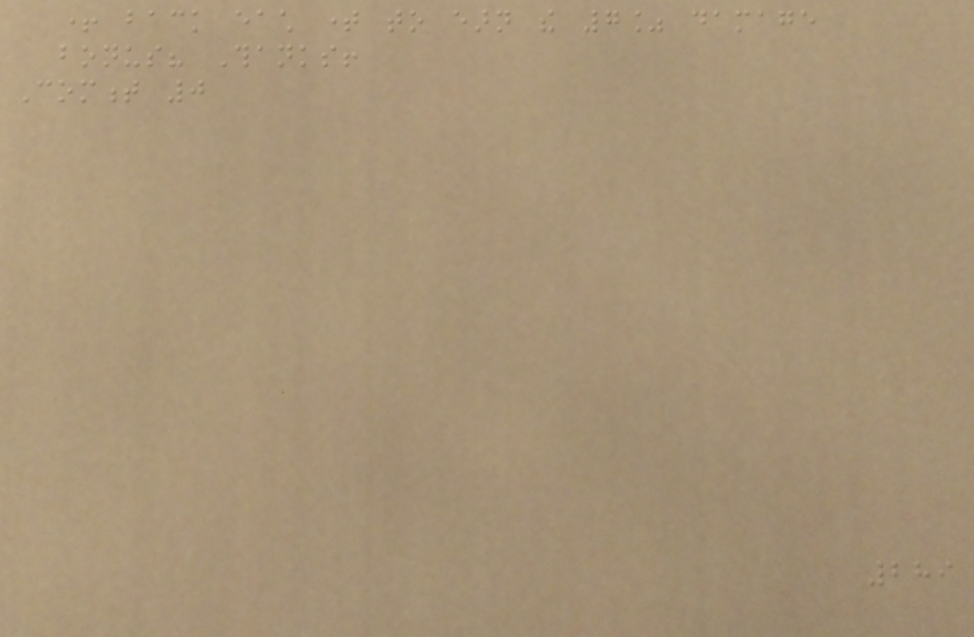+ back each time to earn the 7% damage
bonus? Thanks!
Comment 0
289
